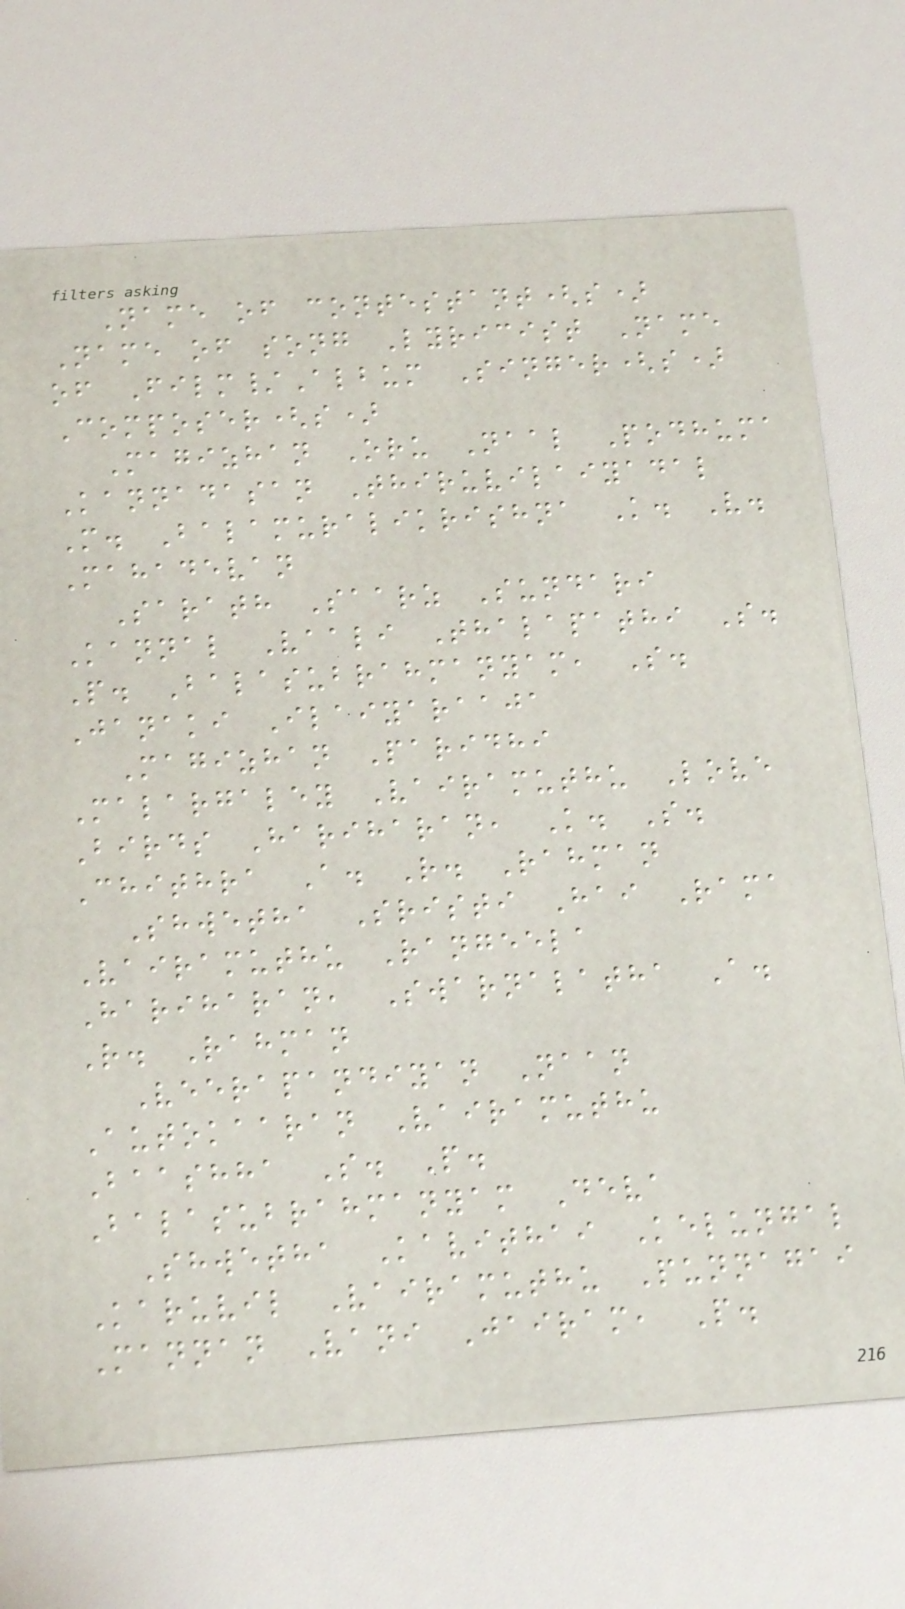Name of contestant(s)
Name of song Lyricist Name
of Film/Album Singer(s)
Composer(s)
Magizhan Oru Naal Podhuma
Kannadasan Thiruvilaiyadal
M. Balamuralikrishna K. V.
Mahadevan
Sarath Saarz Sundari
Kannal Vaali Thalapathi S.
P. Balasubrahmanyam, S.
Janaki Ilaiyaraaja
Magizhan Paridhi
Malargaley Vairamuthu Love
Birds Hariharan, K. S.
Chithra A. R. Rahman
Shwetha Sristi Hai Rama
Vairamuthu Rangeela
Hariharan, Swarnalatha A.
R. Rahman
Veerapandiyan Naan
Autokaaran Vairamuthu
Baashha S. P.
Balasubrahmanyam Deva
Shwetha Kavithai Kelungal
Karuvil Vairamuthu Punnagai
Mannan Vani Jairam, P.
